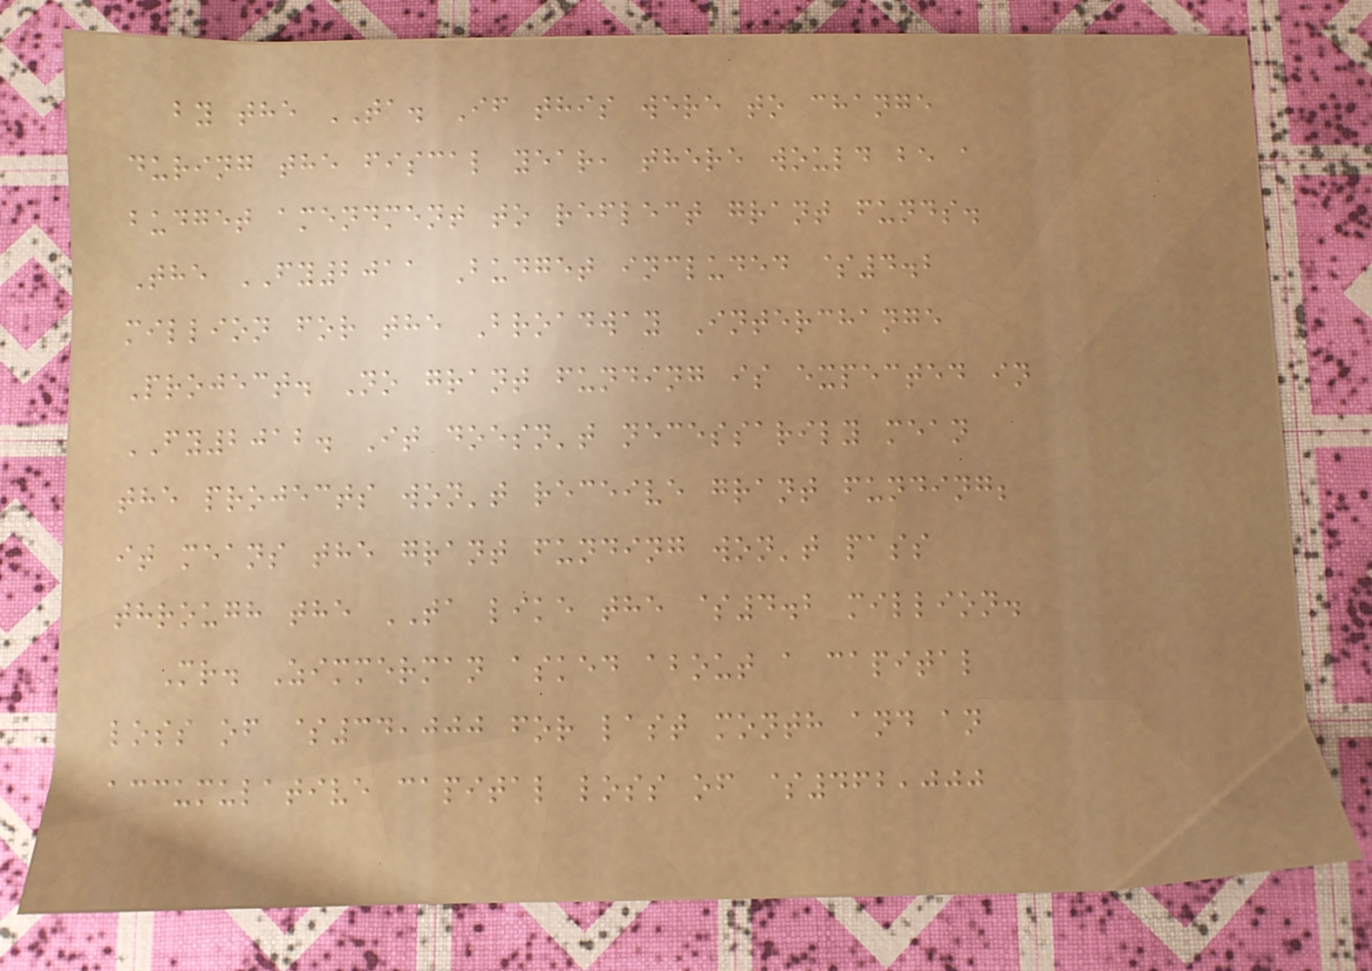by the TA. If this were to change
during the fiscal year, there would be a
budget amendment to reflect grant funds.
The FY2011 Budget included $4.2
million for the Broadway Interchange
Project. No grant funding is expected in
FY2012. It doesn't necessarily mean
the projects won't receive grant funding;
it means the grant funding won't pass
through the TA like the $4.2 million.
Mr. Zimmerman asked about a capital
loss of $34,000 for last month and an
accumulative capital loss of $462,000
